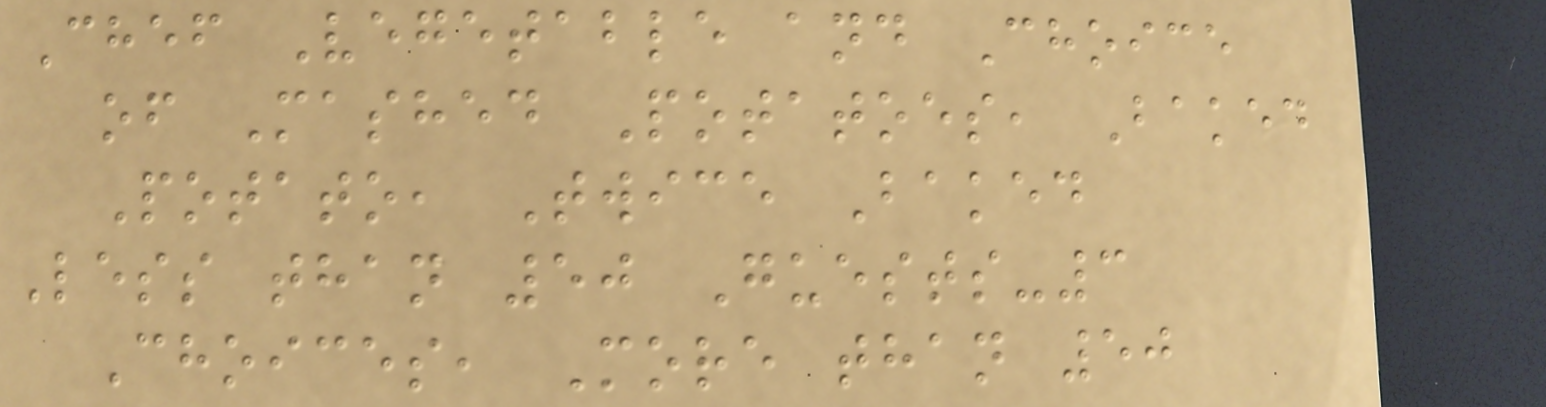Chef Vegetable and Choice
of Mashed Potatoes, Baked
Potato, Twice Baked
Less than 50 Guests-3
Choices, More than 50
